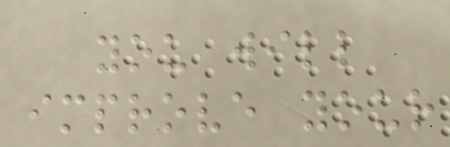you will
improve your
